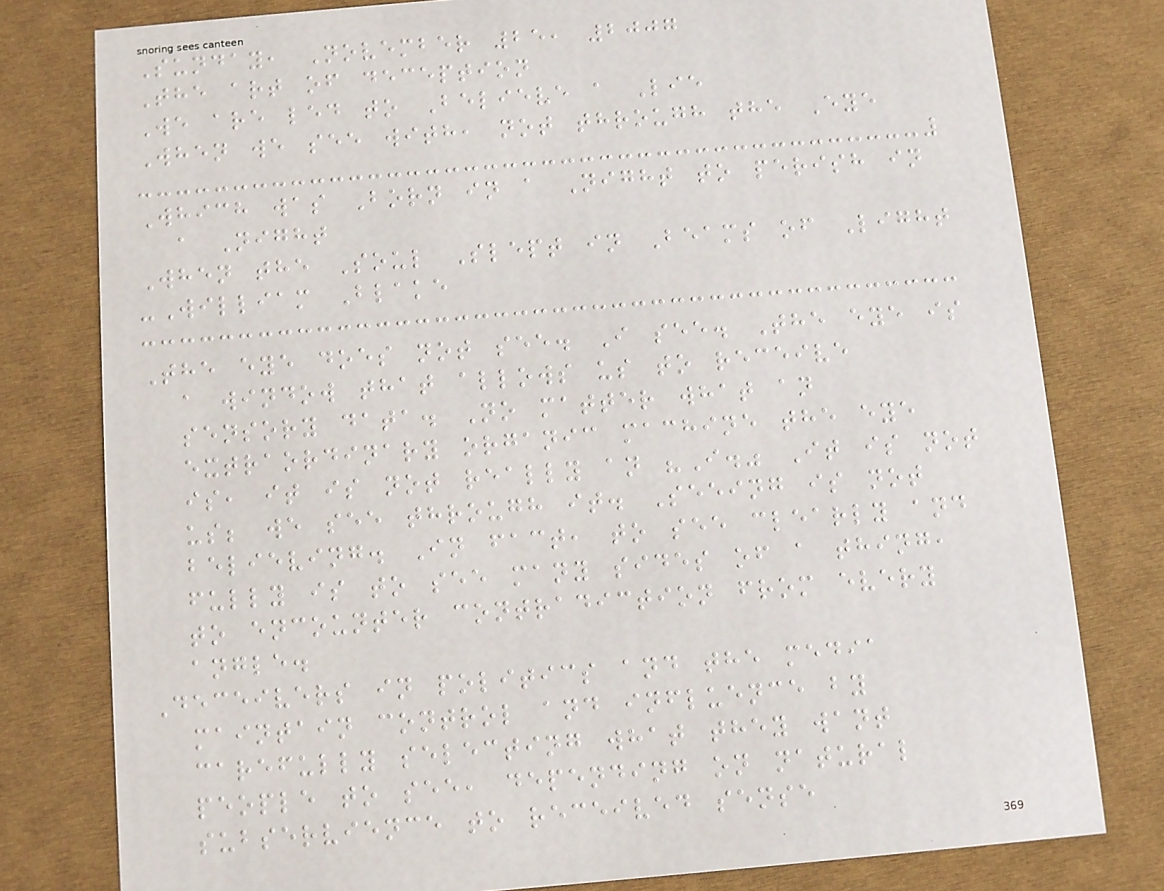Sunday, November 25, 2007
The art of deception
We are led to Believe a Lie
When we see with, not through the Eye
Which was Born in a Night to perish in
a Night
When the Soul Slept in Beams of Light
-William Blake
The eye does not see. I see. The eye is
a window that allows us to receive
sensory data. No matter what an
extraordinary organic machine the eye
is, it is not really an "I." It is not
us; we see through it. Seeing is not
believing. In fact, to see clearly and
fully is to see many sides of a thing,
to encounter contradiction from every
angle.
Deceivers in politics and the media
maintain control and influence by
carefully selecting what they want
people to see, depending on natural
subservience to received sense
